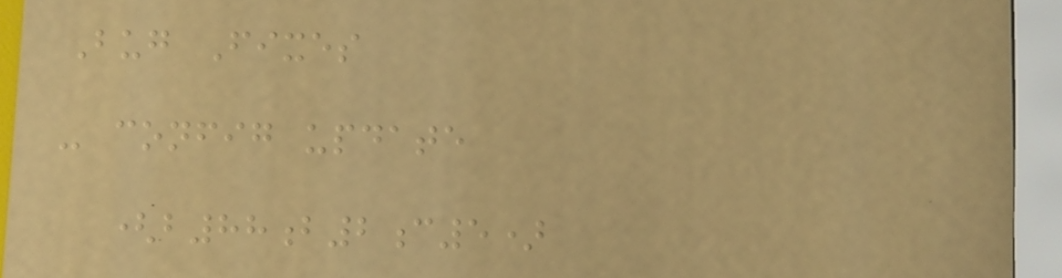Bug Fixes
- config update
(b88b2c5)
